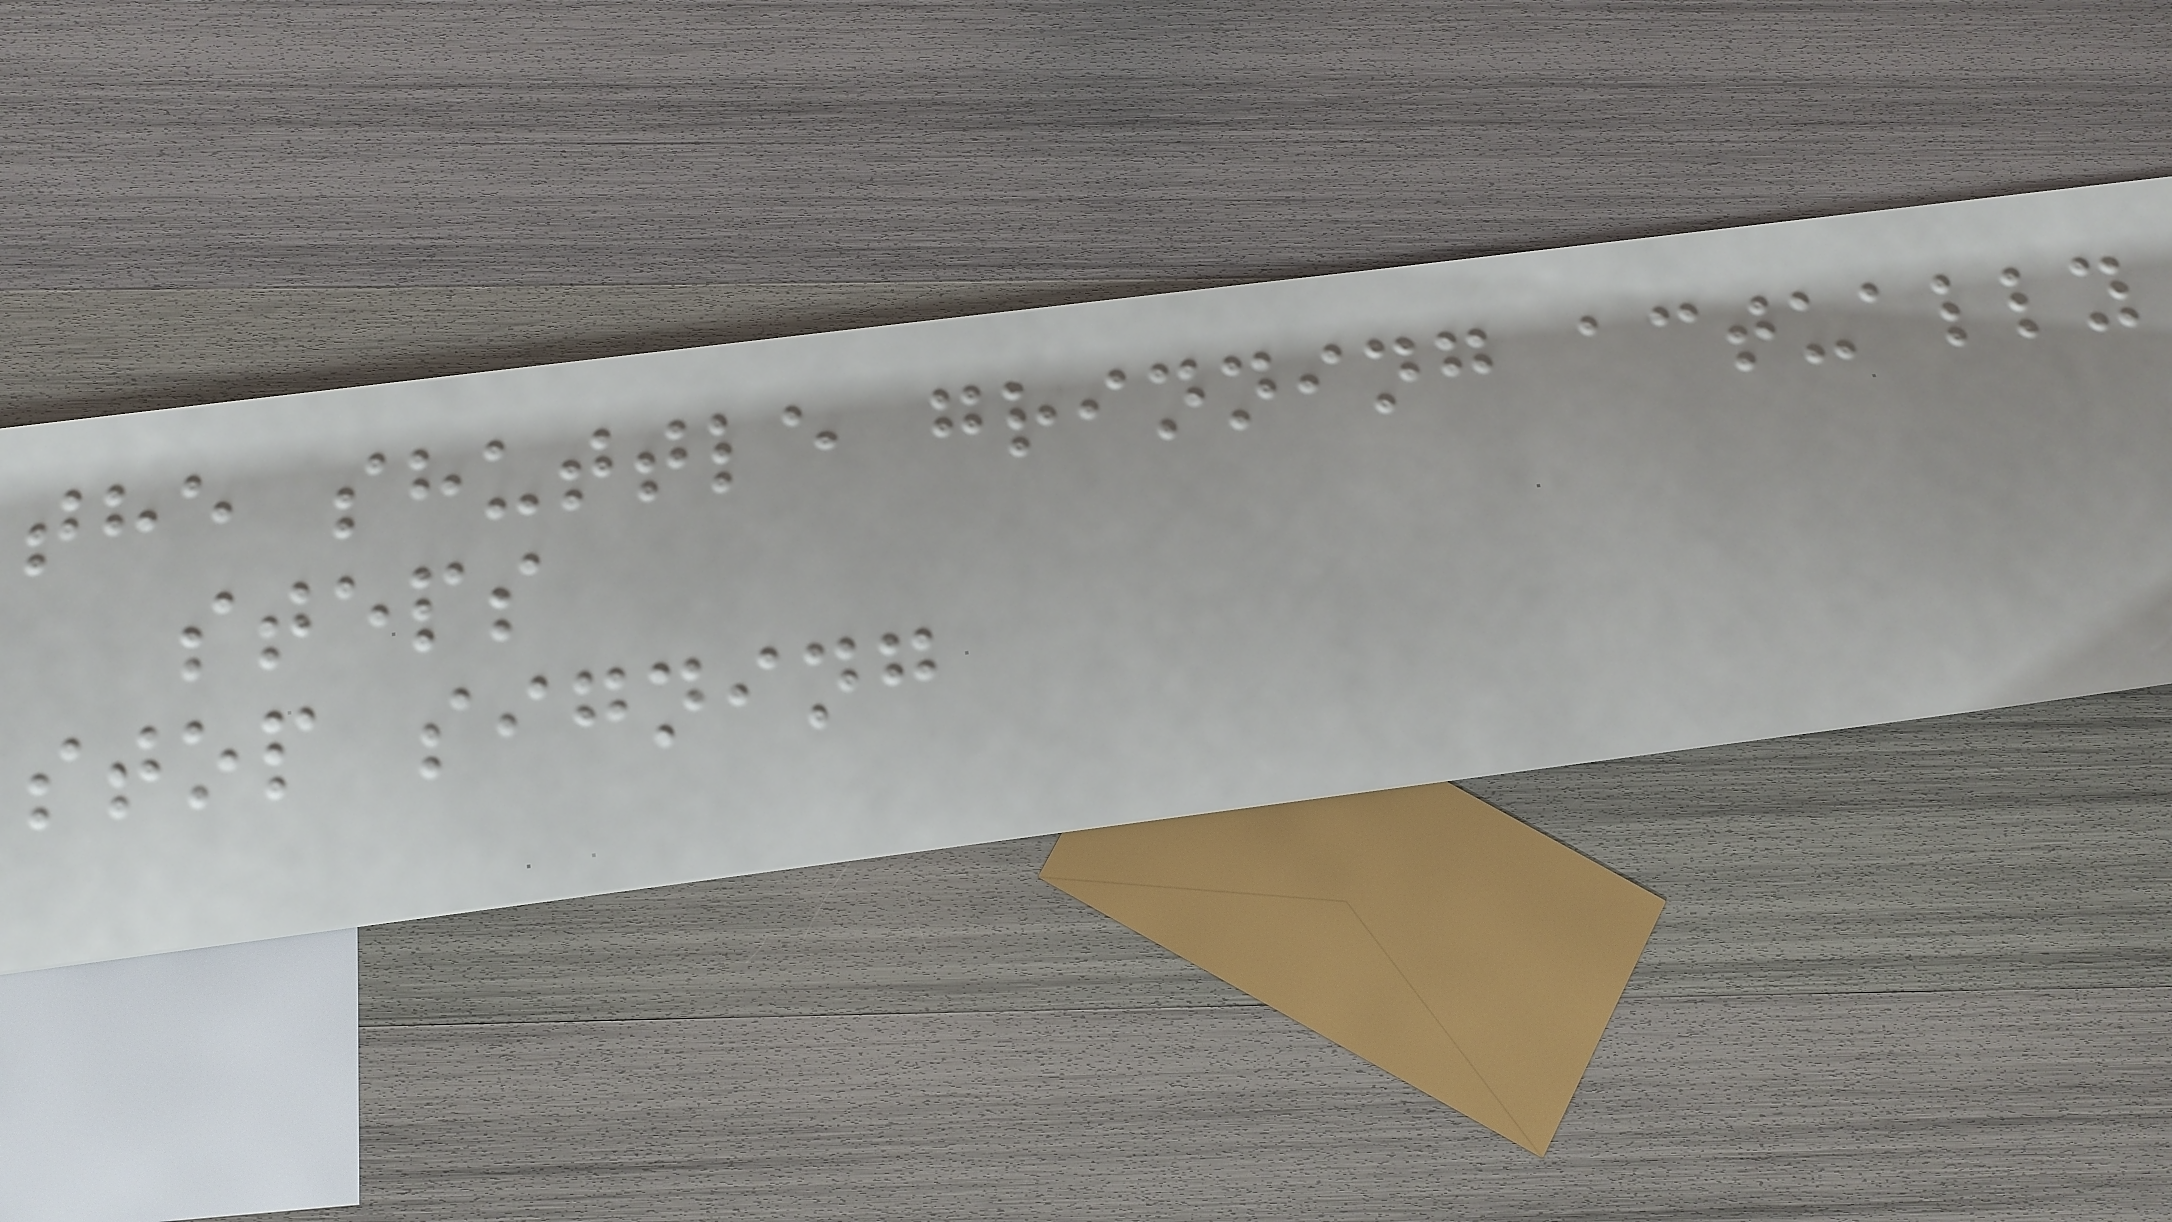the shuttle grinning actually
steps
stop signing
